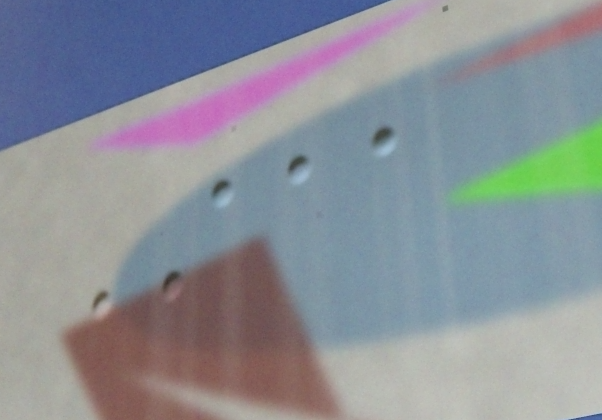AAA
